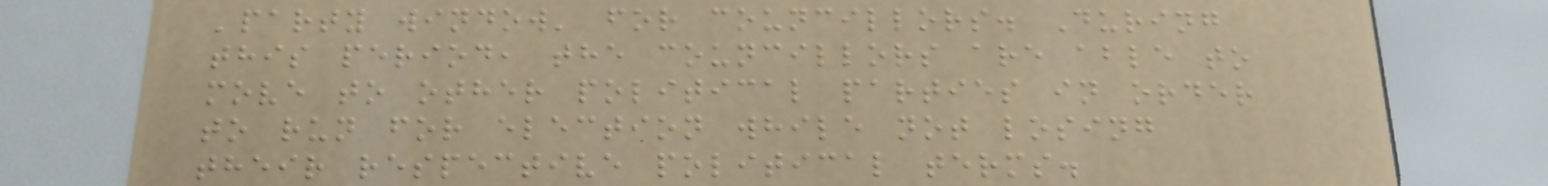'party window' for councillors. During
this period, the councillors are able to
move to other political parties in order
to run for election while not losing
their respective political terms.
